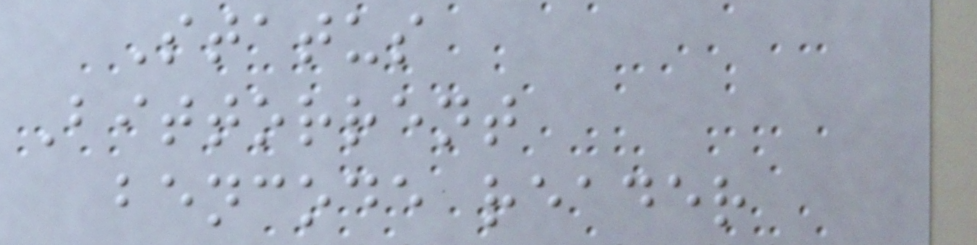Status
Bittorrent
bencode reader
